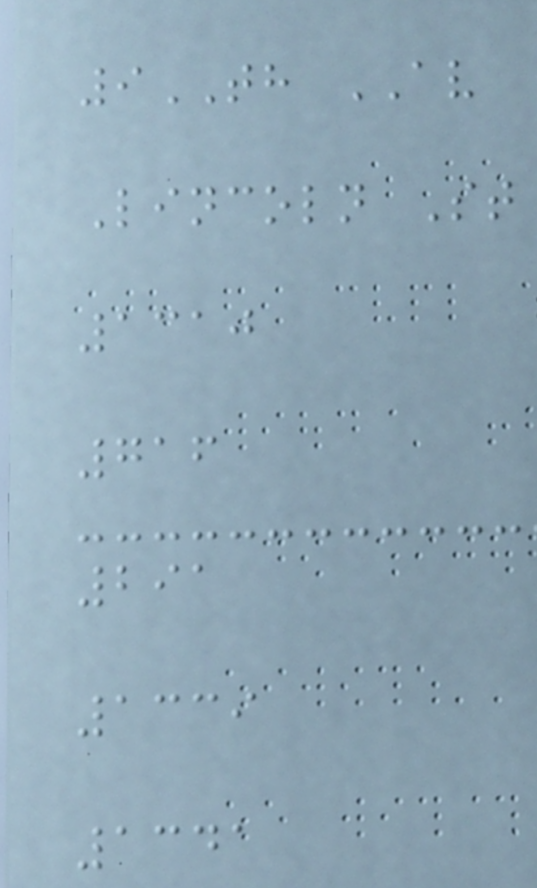9TH AV
Lincoln St
1310
716
291
1339
1341
